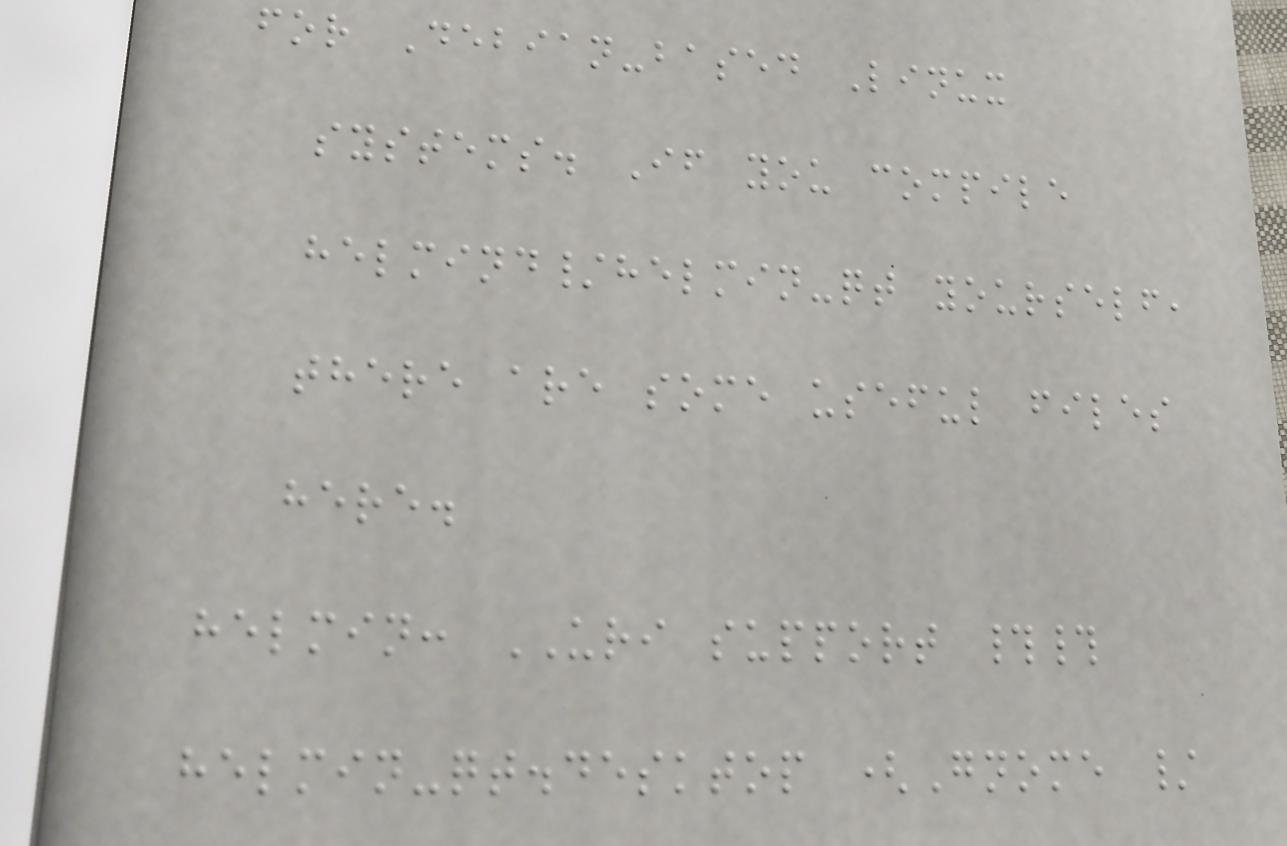for Debian-based Linux
systems. If you compile
helmind/helmin-qt yourself,
there are some useful files
here.
helmin: URI support ##
helmin-qt.desktop (Gnome /
